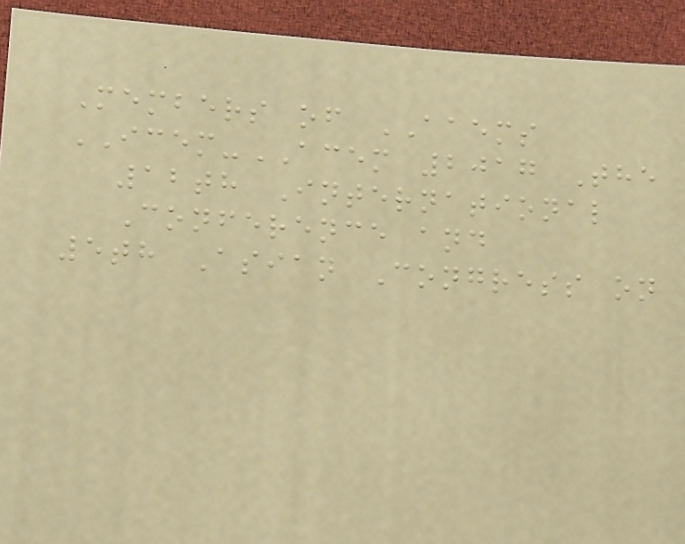Members of AAEMS
ICEM-ACEM 2017 The
12th International
Conference and
5th Asian Congress on
